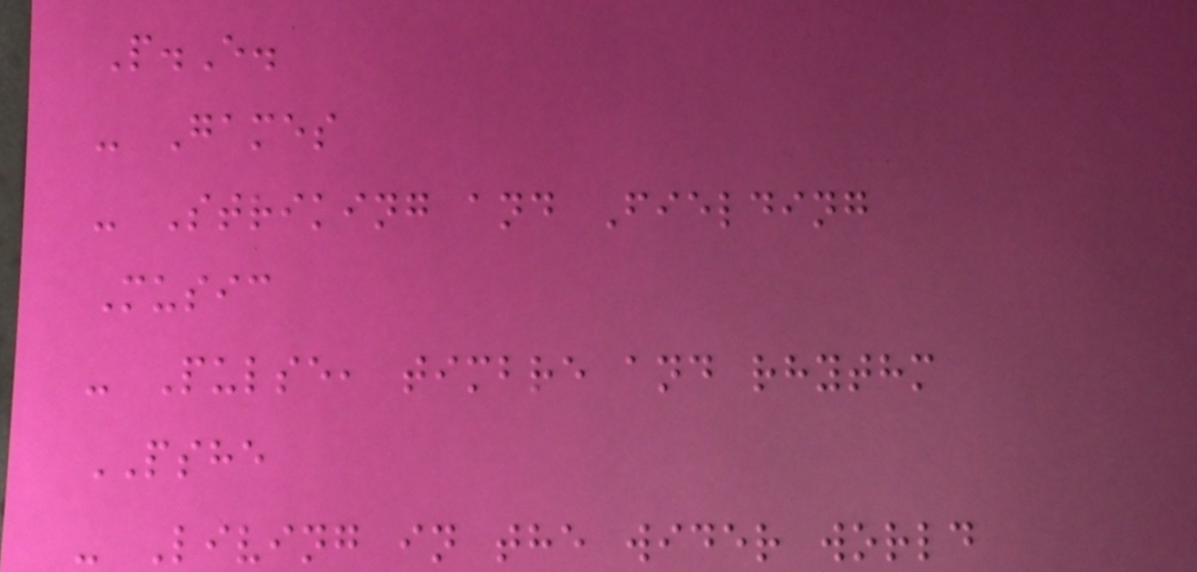P.E.
- Games
- Striking and Fielding
Music
- Pulse, timbre and rhythm
PSHE
- Living in the wider world
